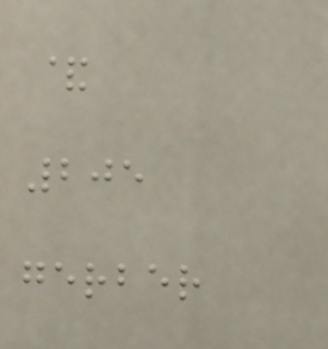&
205
gerber
